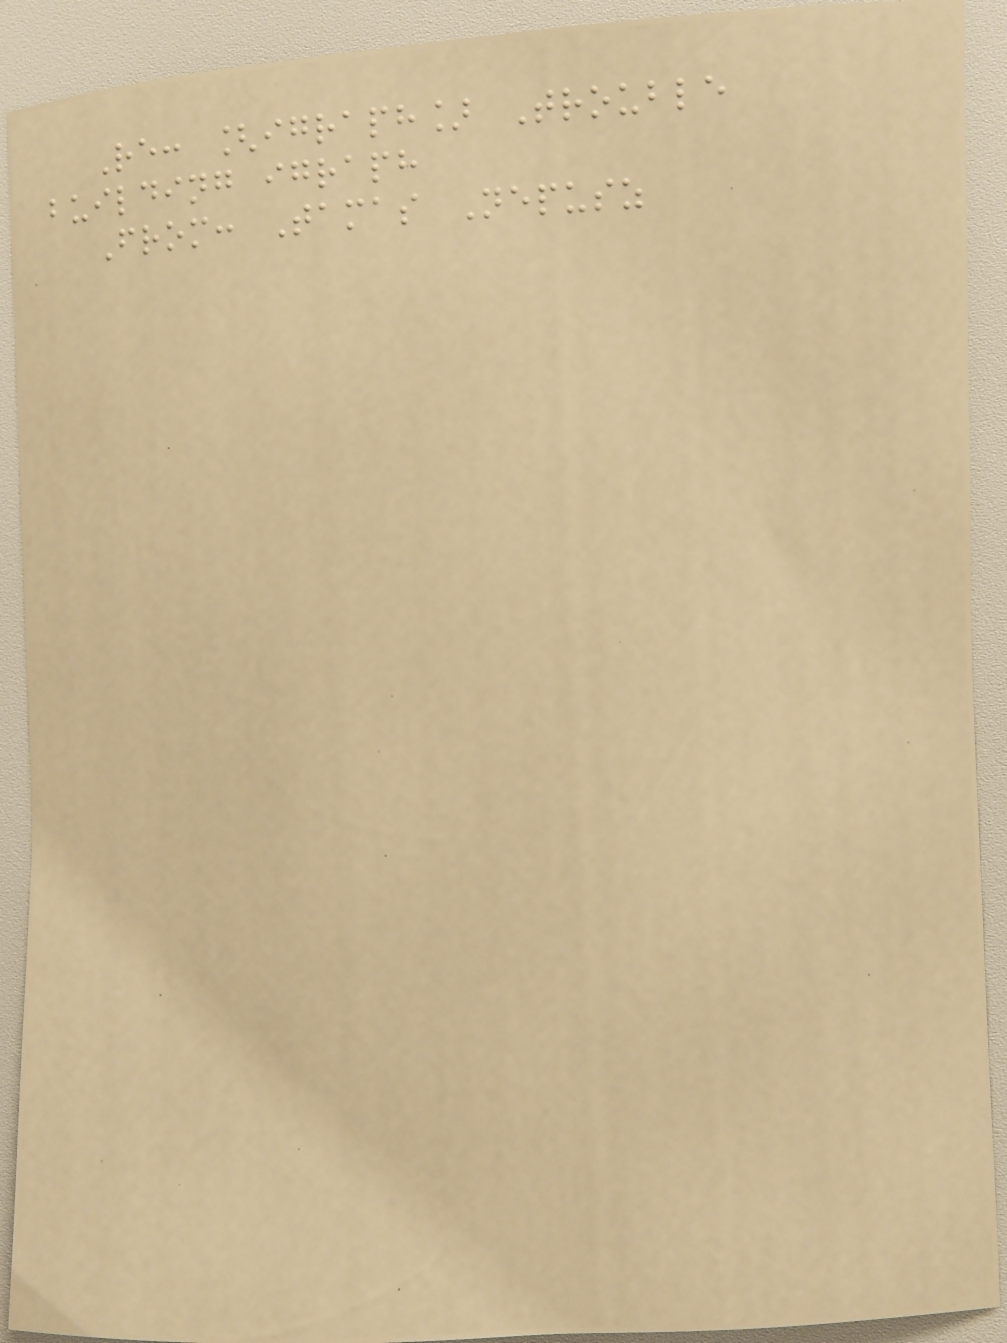Re: [igraph] Trouble
building igraph
From: Tamas Nepusz
